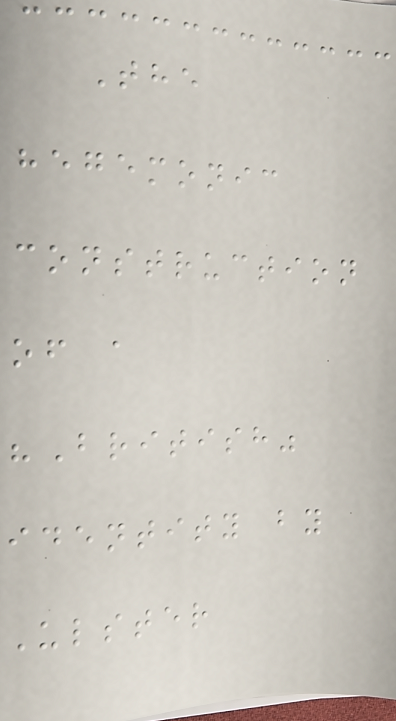The
hegemonic
construction
of a
"British"
identity by
Ulster
